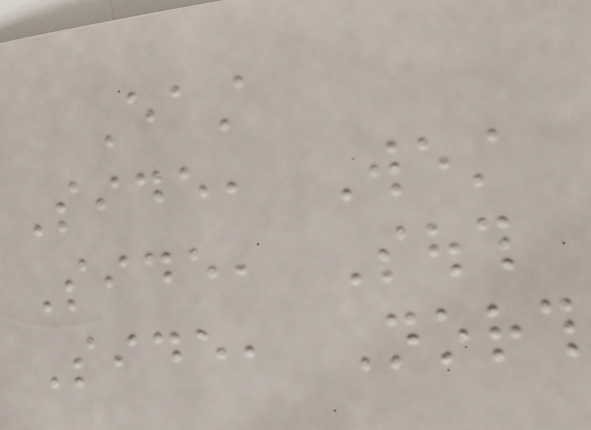East
Side, West
Side, South
Side, North
